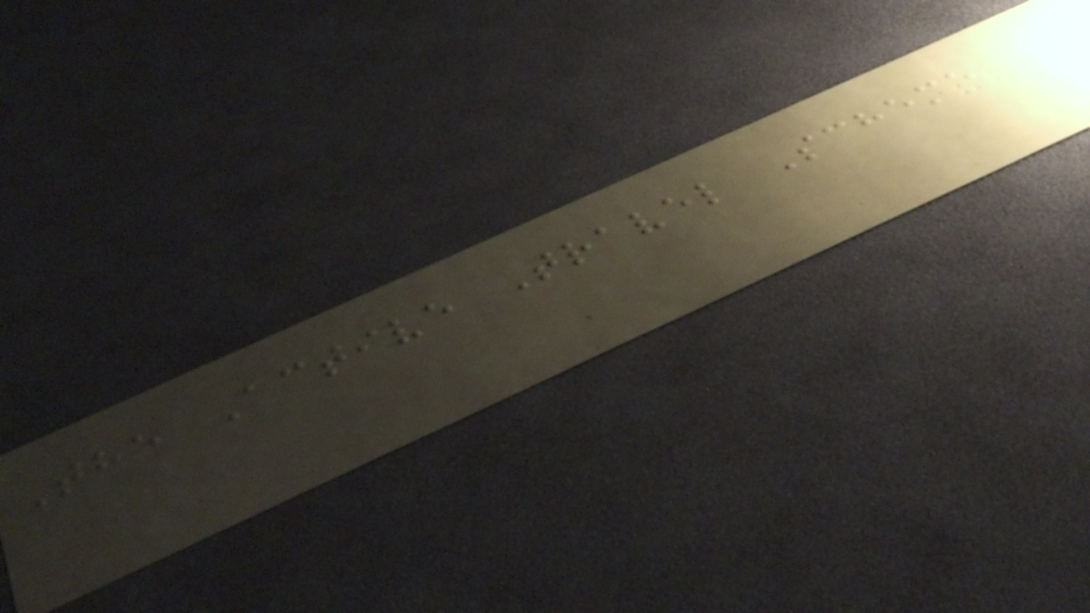The Active Travel Scheme
